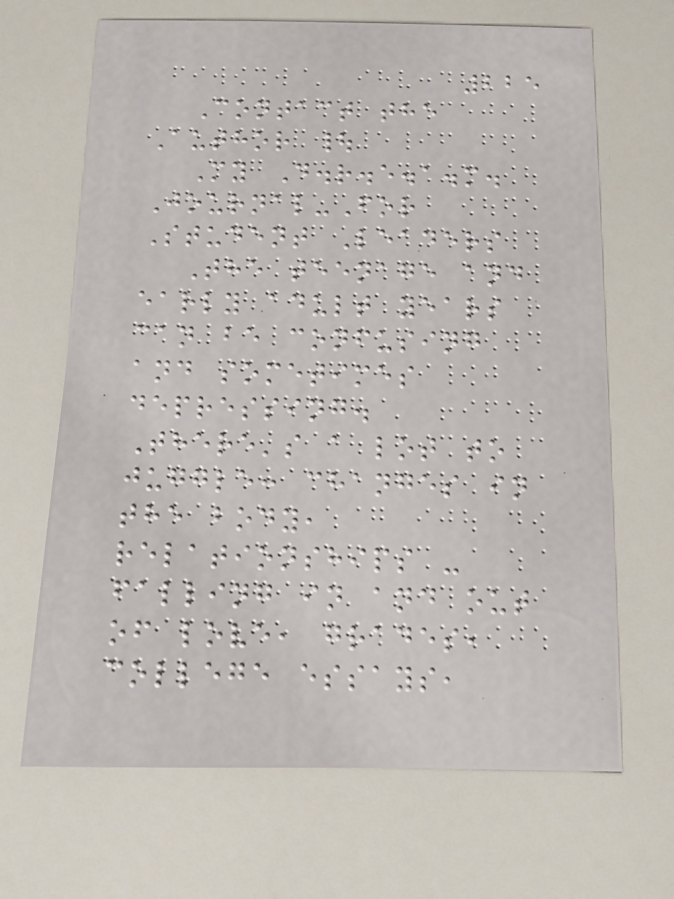225
Contact the
Author |
My D.r.e.a.m.
Journal-For
Student Leaders
The teenage and
early adult years
can be confusing
and sometimes
depressing.
There's a lot to
juggle: changes in
the body,
relationships -
falling in and out
of love, grades,
college essays,
